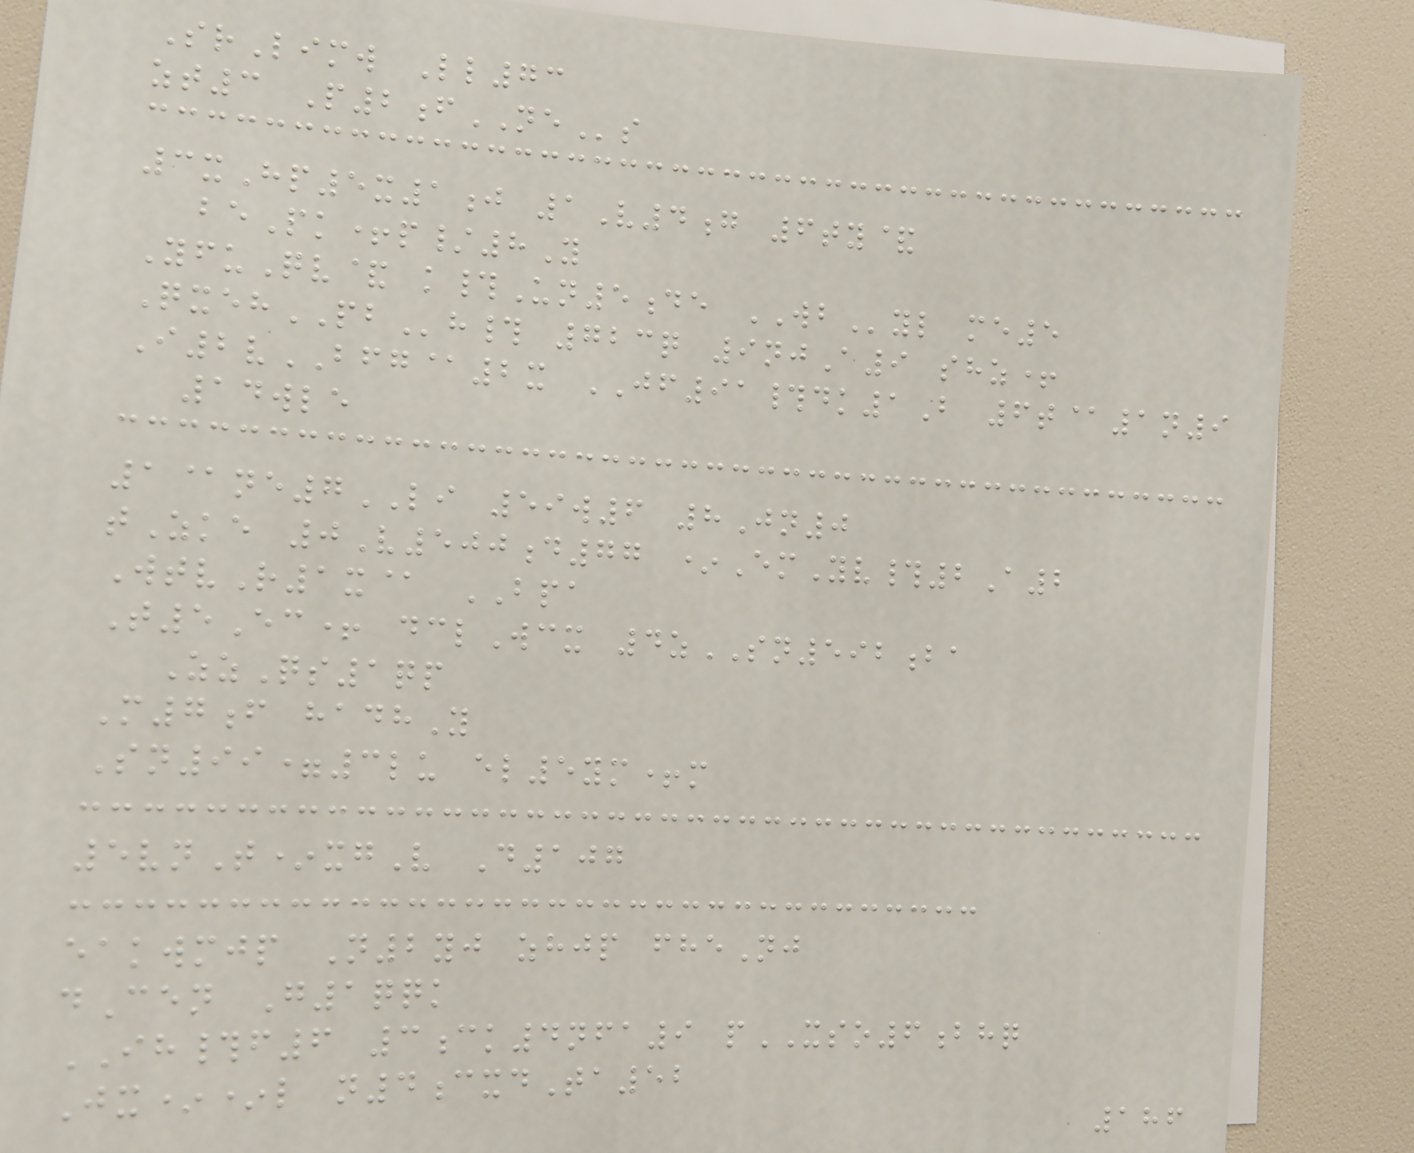SrLimw Ll73
zt3 P2fNEs
3xHp5x1j 1V4g 6ty&
bePk+p/8Y
YfuQv& k#Un5de WByl me5
QxehPBh# 723q 9njA9 shz+
I2vBFG@2x JF91#dk1B 6t@1n9
14wle
1@ne7LI 59w6 8Jn0
tZke 0V500d77 *EmYv#2A2
WtvR1x@ BPA
T5Ec+ dclWcx 4zSN592ba
ZzQs1qp
M7f hadhY
Sn99=3lu el5ym+m
5vnT*xgV D107
eakwmjp N2yj zhjp fheNj
dCen G1qqk
IH#f6 3ck4nfa9 pXSO6bhq
Jx**l n4cxdTa52
186
